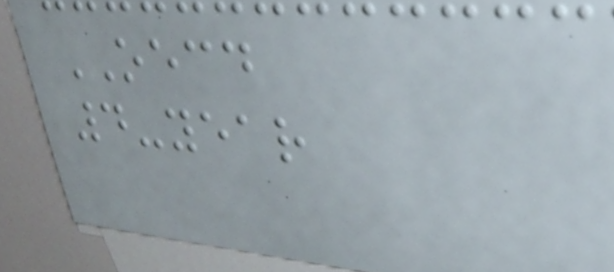OECD
4-year
